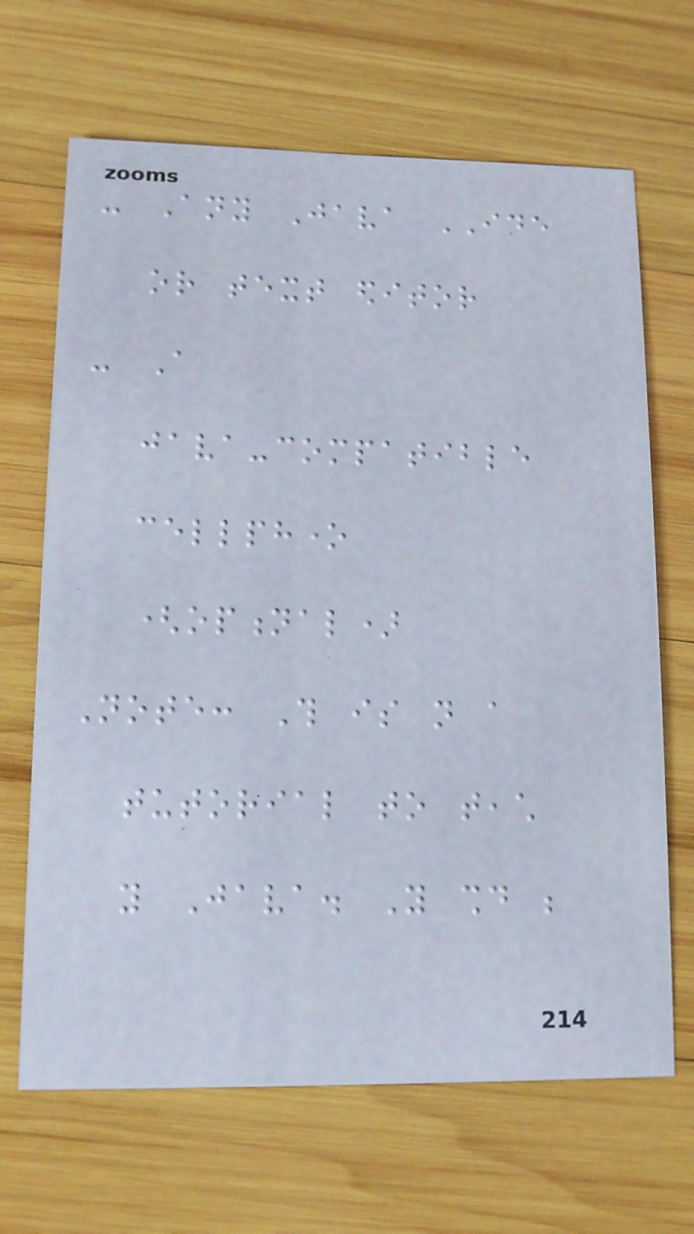- Any Java IDE
or text editor
- A
java-compatible
cellphone
(optional)
Note: This is not a
tutorial to teach
you Java. You should be
